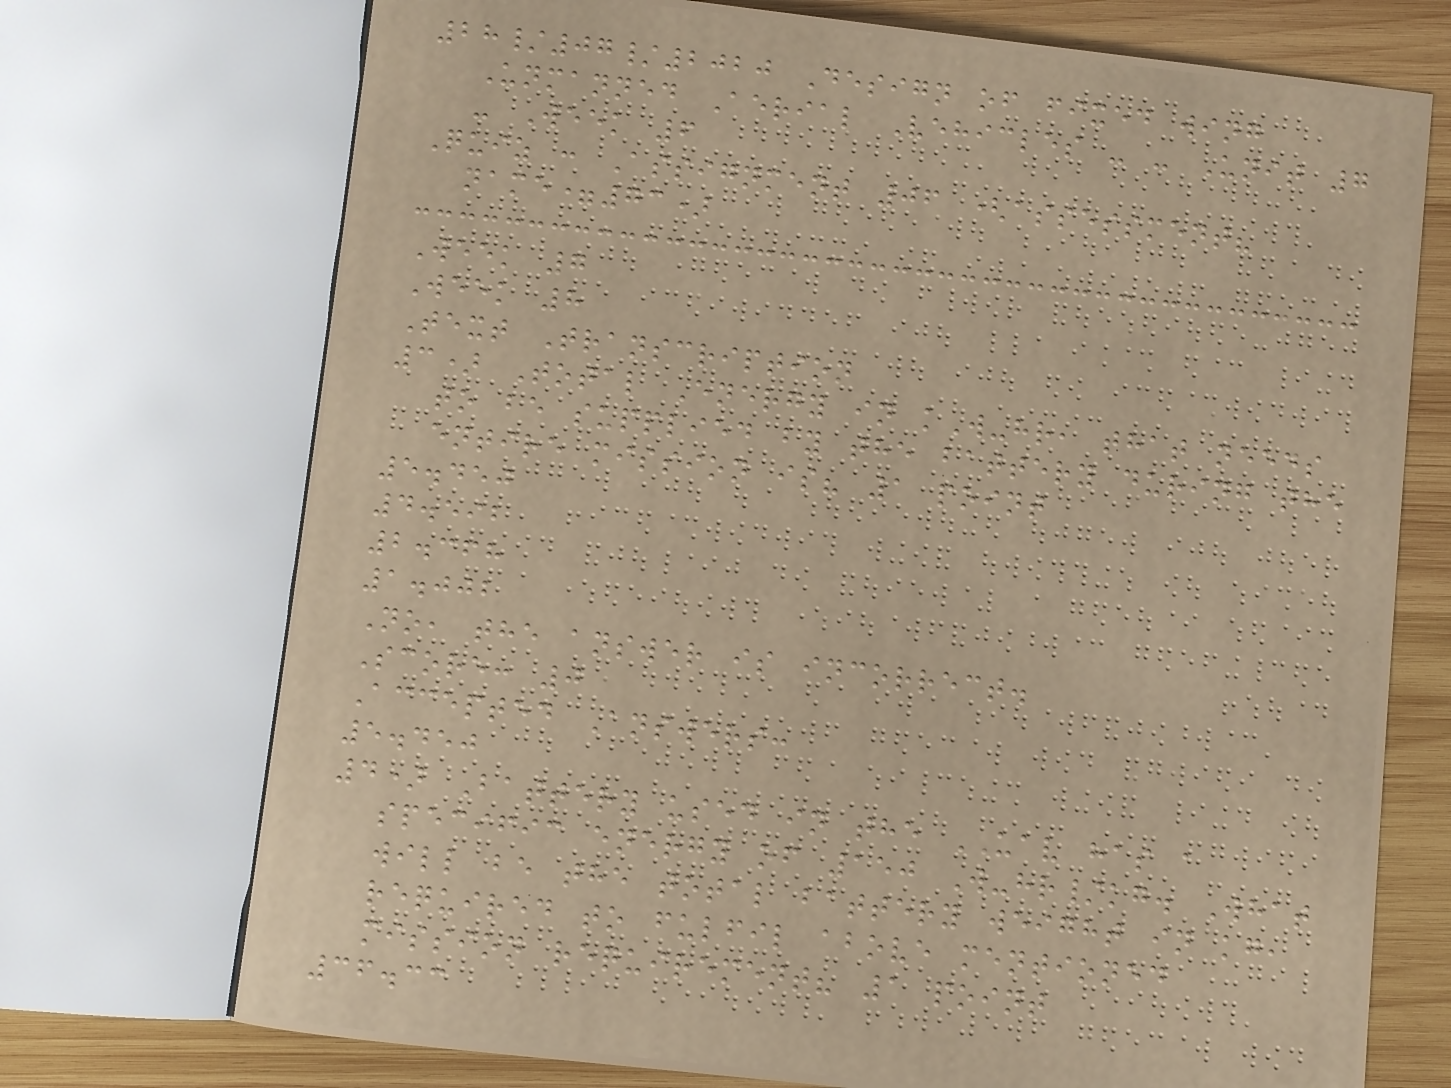28/07/2020 Design of fixed wing
Unmanned Aerial Vehicles - - Unit 7
- Week 6
Quiz : Assignment 06 (assessment?
name=73)
Week 7
Week 8
Text Transcription
3) Total Energy in kW-hr, that needs
to be supplied by the battery during the
entire mission is? 1 point
5.450
4.592
2.368
1.002
No, the answer is incorrect.
Score: 0
Accepted Answers:
5.450
4) Battery used in the UAV has a
specific energy of 150 W-hr/kg. What
will be the total battery weight in kg,
required to fulfil above mentioned
mission requirement? 1 point
36.33
